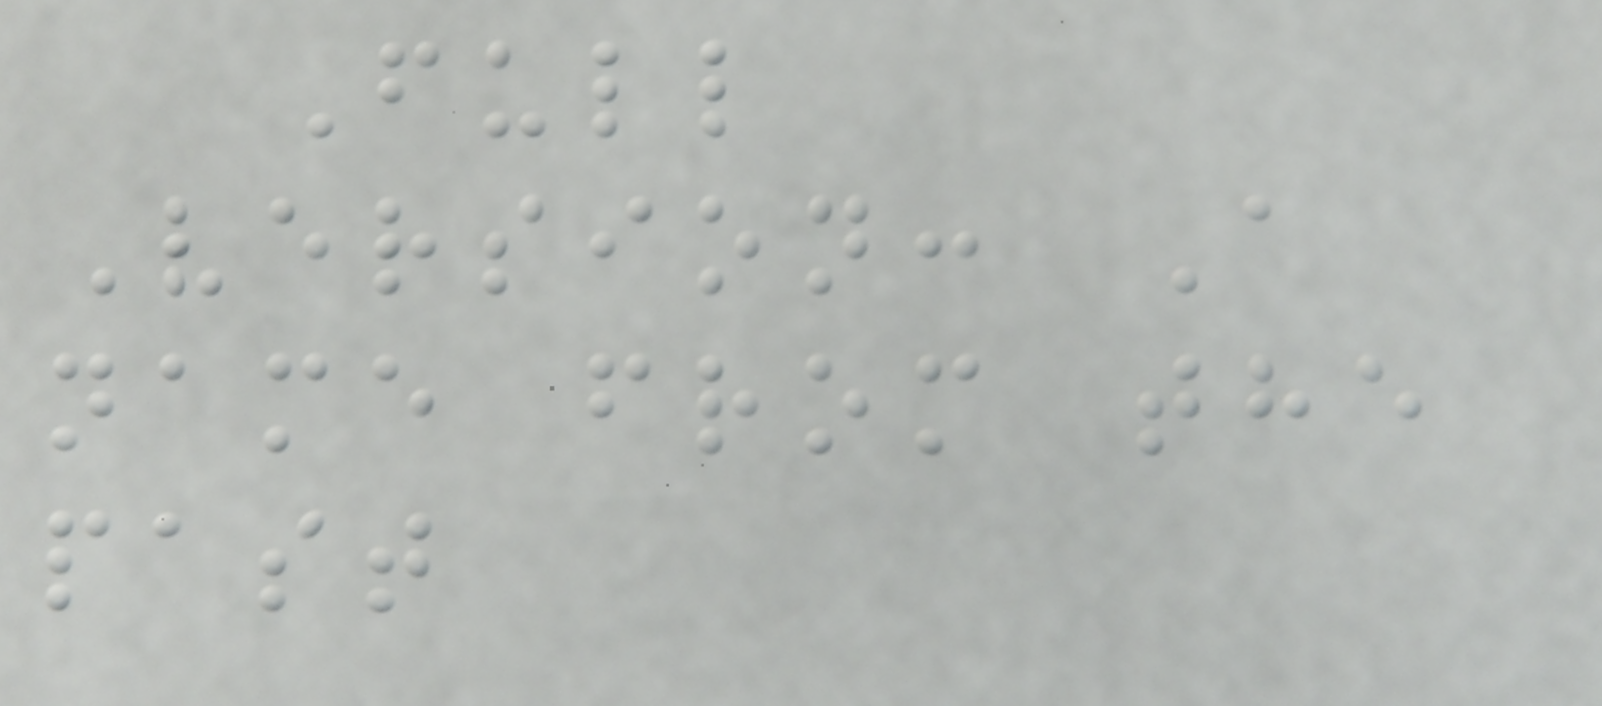Full
Version: A
name from the
past
